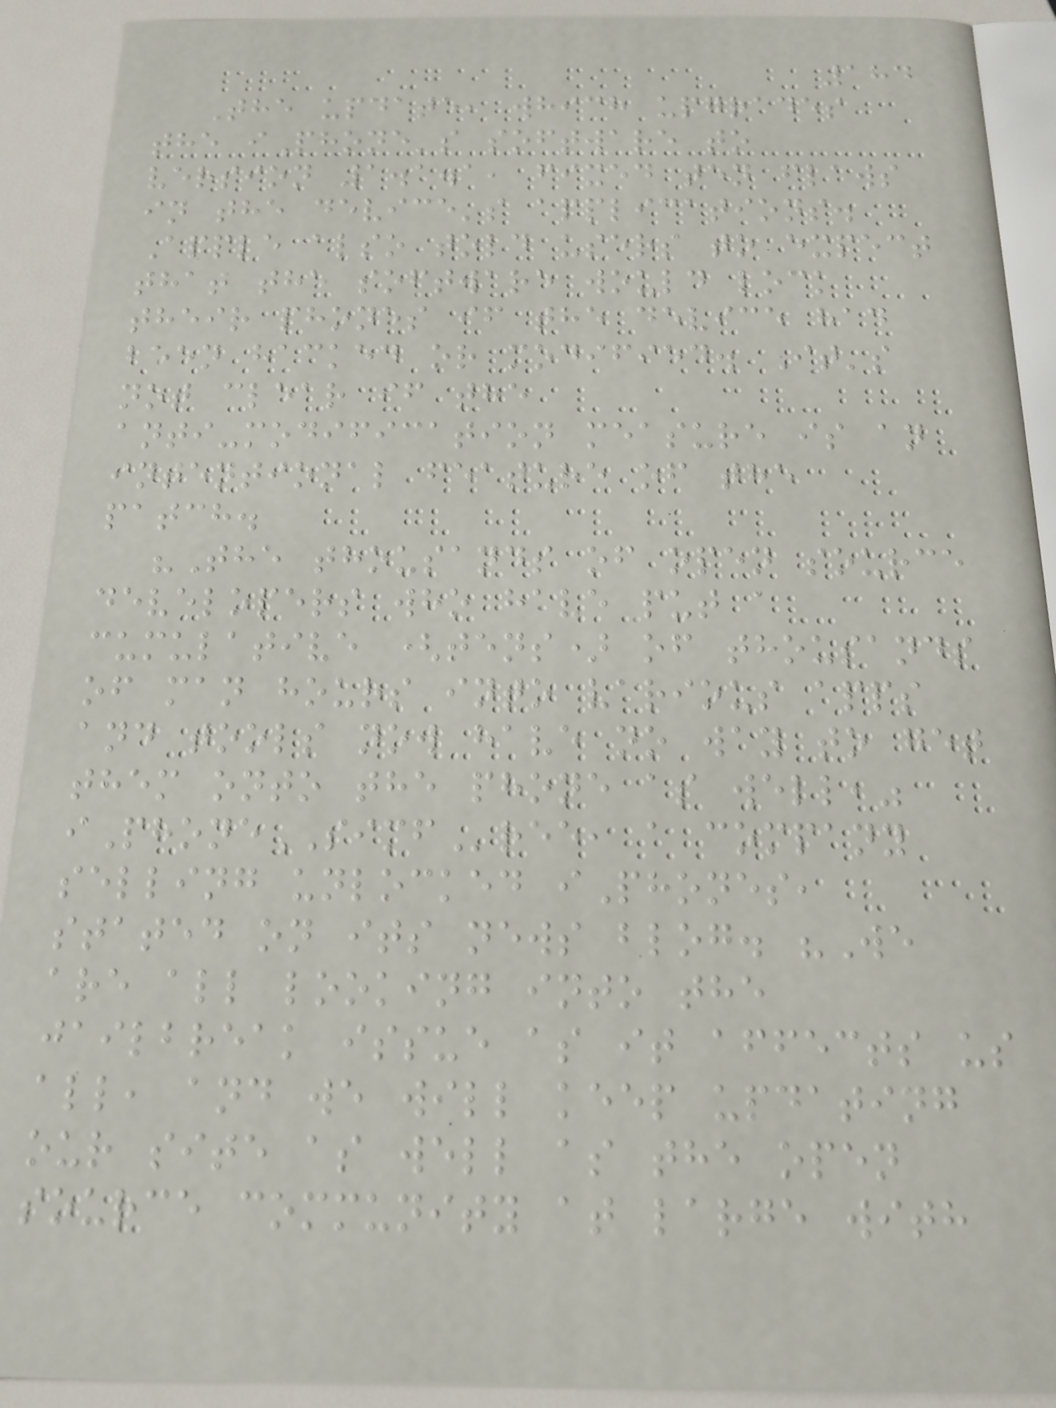184
The update, which upgrades
the iPhone's software to
version 1.1.1, fixed ten flaws
in the device's applications.
Apple also told users to expect
that the software would lock
their phones if the device had
been hacked or modified. It's
not clear if the
anti-modification measure is an
intentional feature of the
patch.
"The thousands of open source
developers who have put a
cumulative (tens) of thousands
of man hours into various apps
and tools now have no way to get
them onto the phone as well,"
iPhoneSIMFree, a company
selling unlocked iPhones,
stated on its news blog. "We
are all looking into the
jailbreak issue as it affects us
all, and we will keep updating
our site as well as the open
source community at large with
